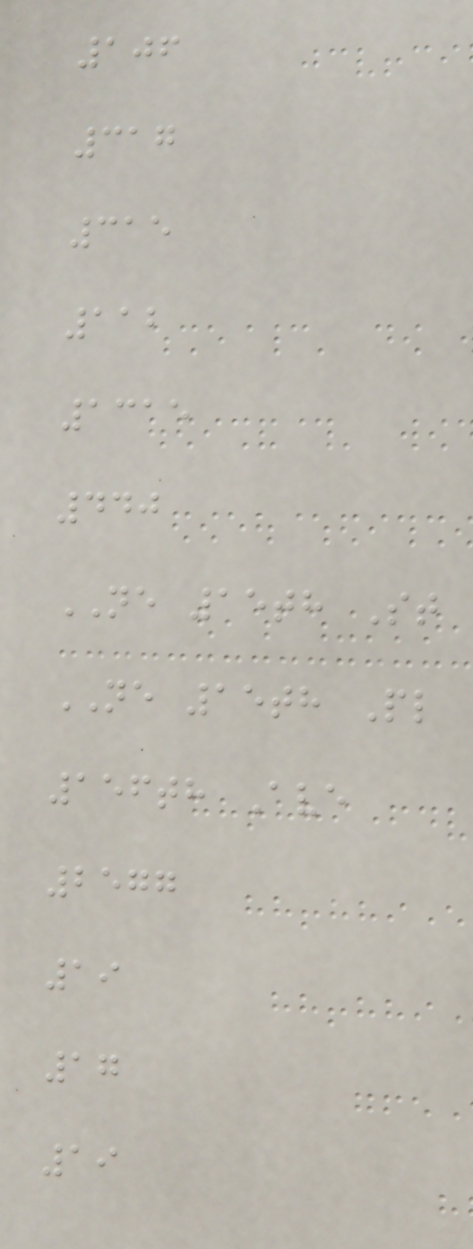106
317
315
112
1315
440
NE 15th St
NE 15th Pl
156th Ave
2577
19
17
19
